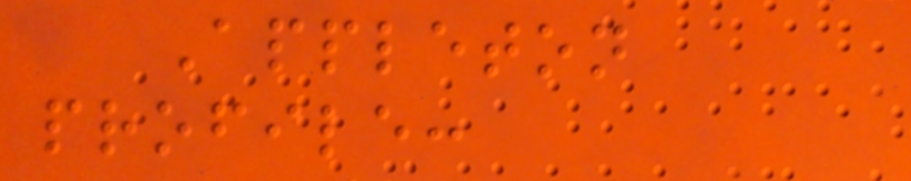Appleton
profile:
